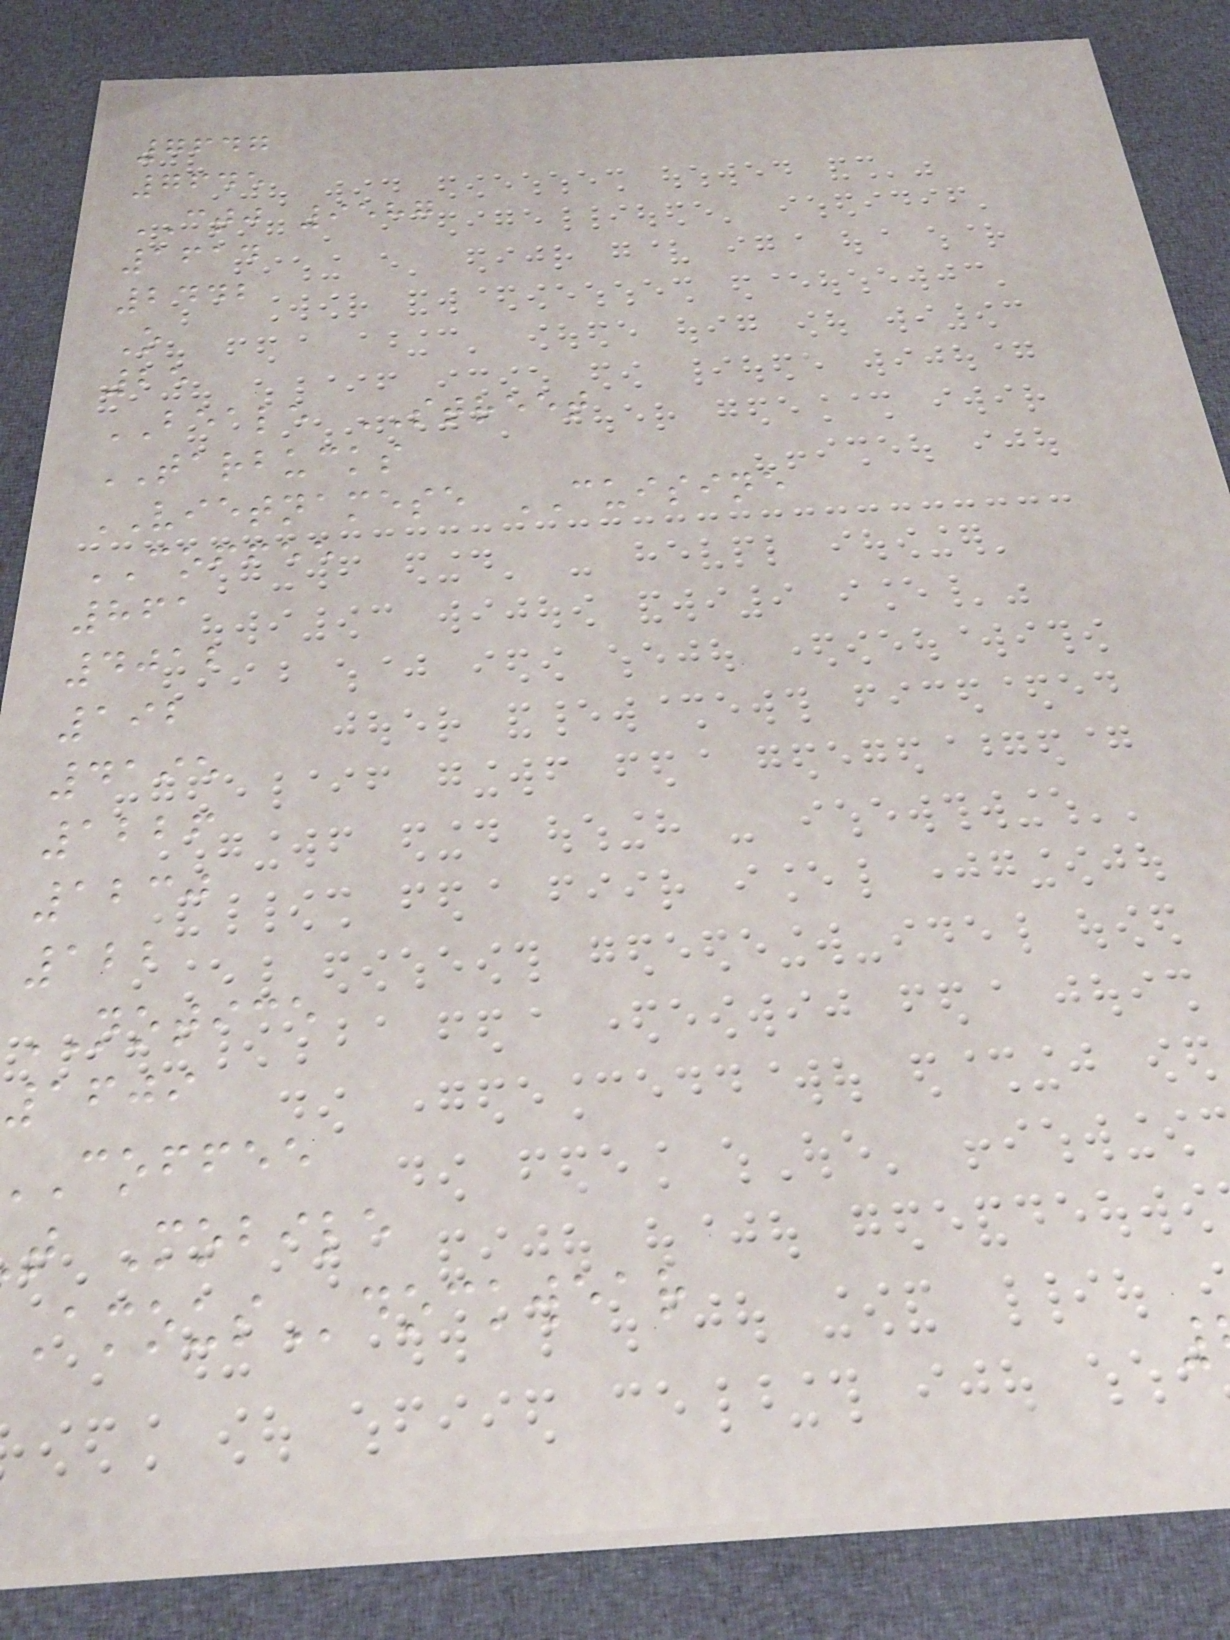7647
7645
CTJ 9587
1614
2442
O
25
BEALE STREET
TARBUCKS
VIETNAMESE CUISINE
COFFEE
861
4012
192
4195
1226
1230
122
NOTICE
1609
coffee
t Mobile
dockwear
